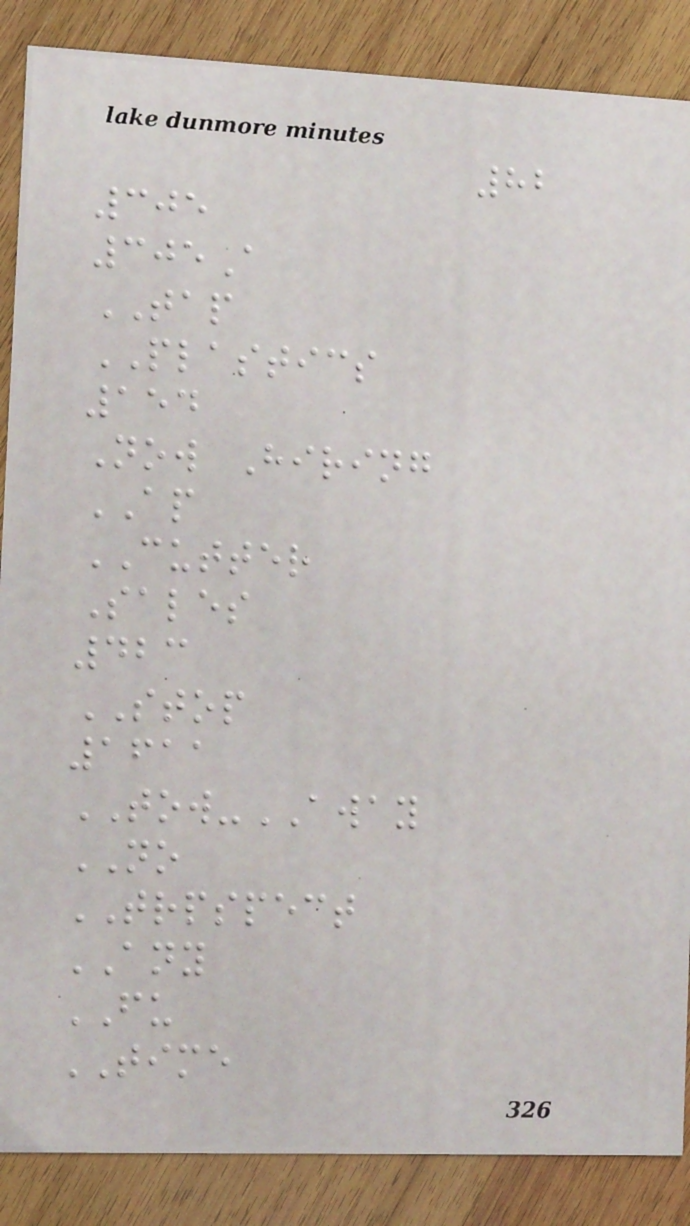82
305
305A
TAP
PLASTICS
154
Now Hiring
AP
CUTTER
Sales
423
STOP
1611
TOW-AWAY
NO
TRPSPECT
ANY
FU
TIME
